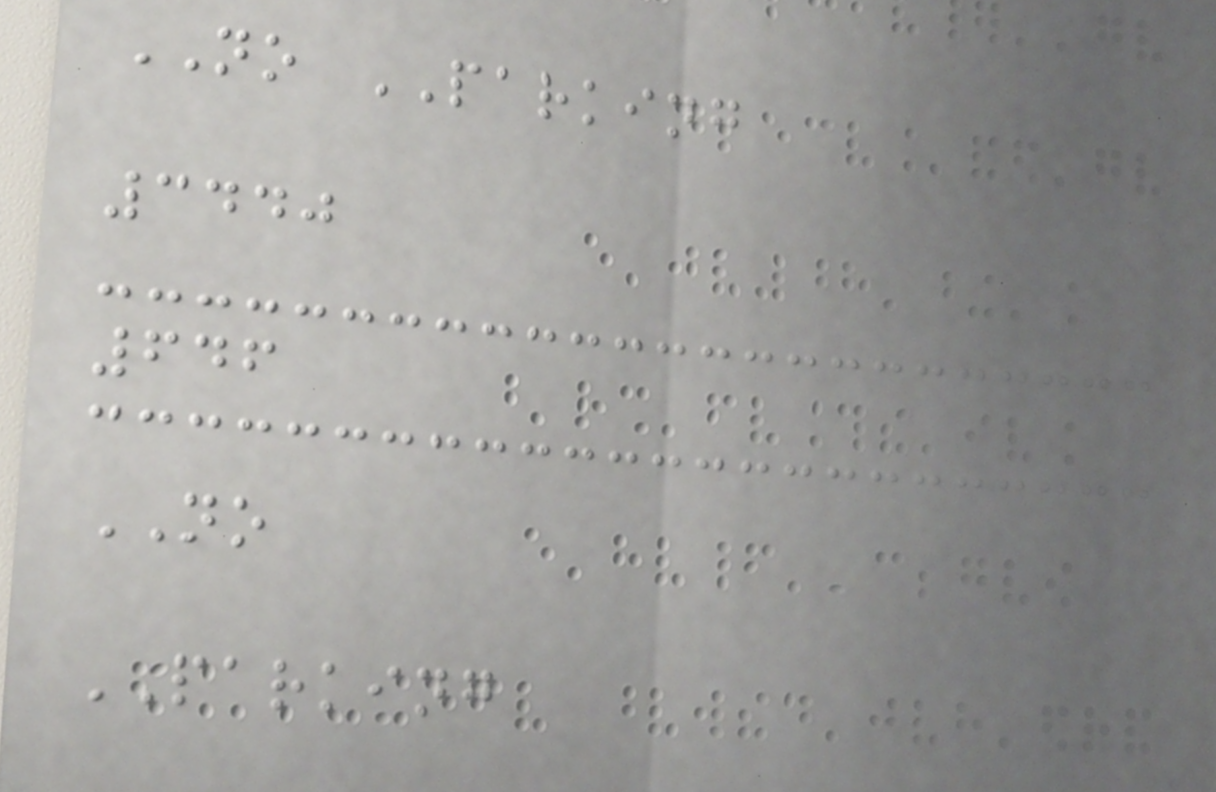NO PARKING
3440
646
NO
PARKING
